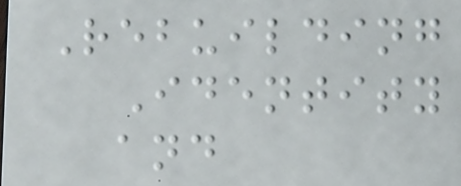Rebuilding
Identity
and
